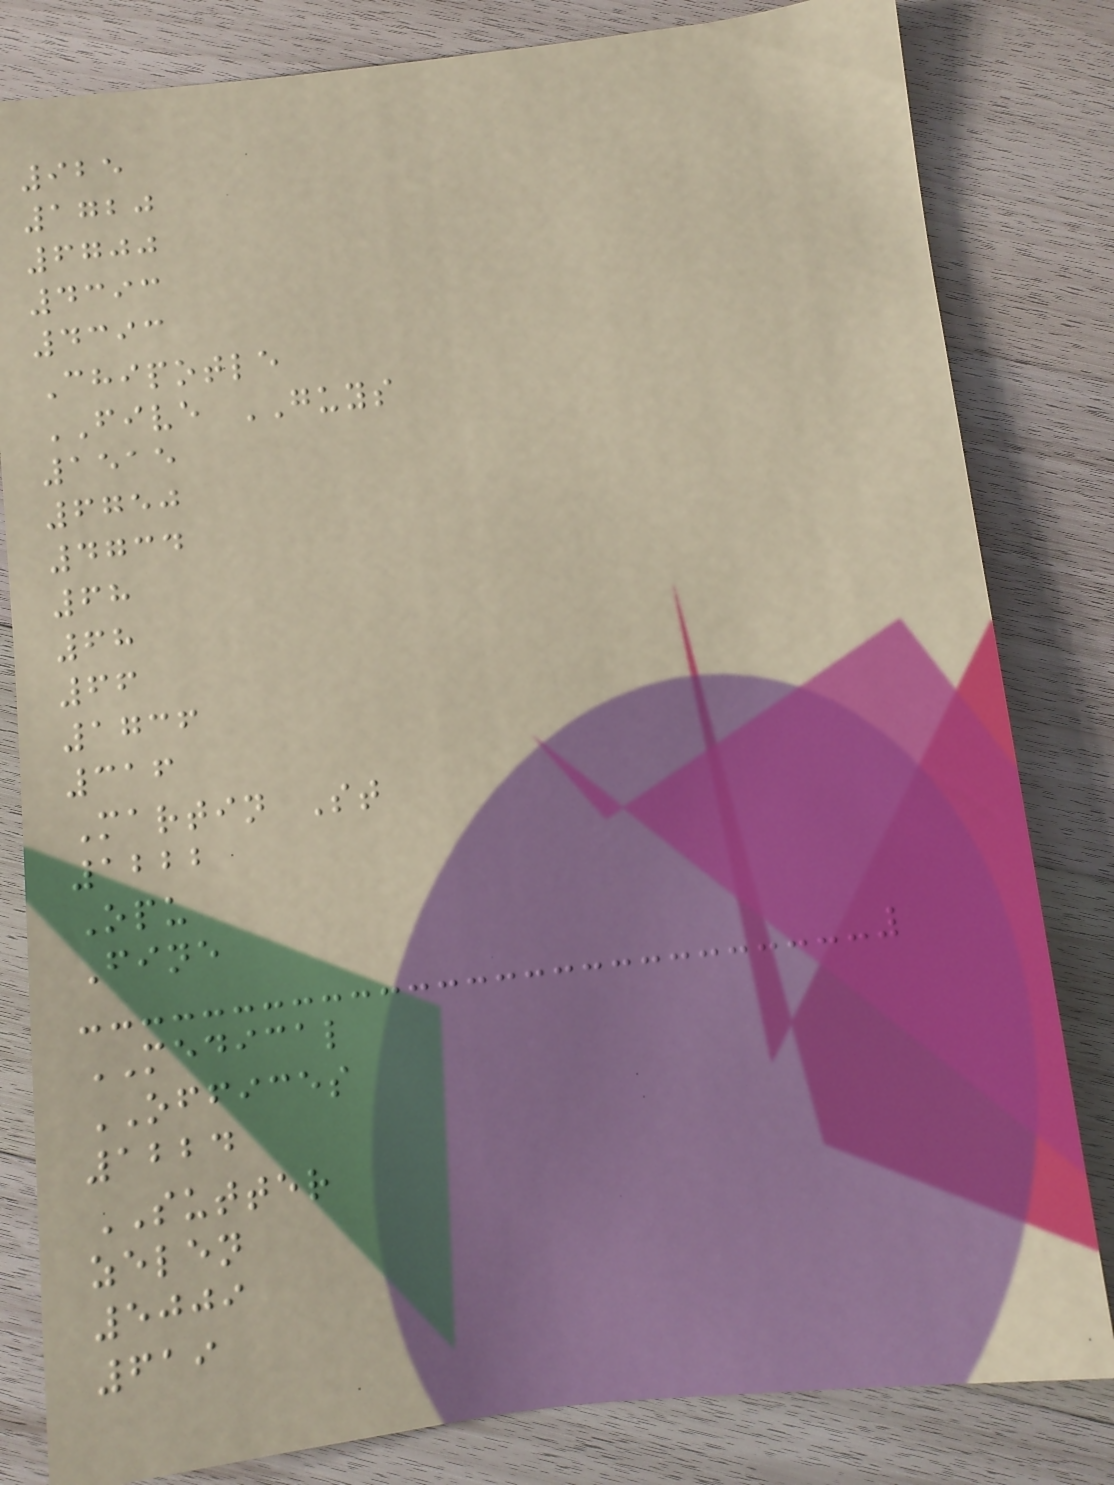925
1720
6700
4393
4393
Chipotle
FIVE GUYS
1515
6750
4734
68
68
66
1736
316
Martin St
1222
Opu
Fine
MEDICAL
OFFICES
1224
SUTTER
zelen
5009
619
